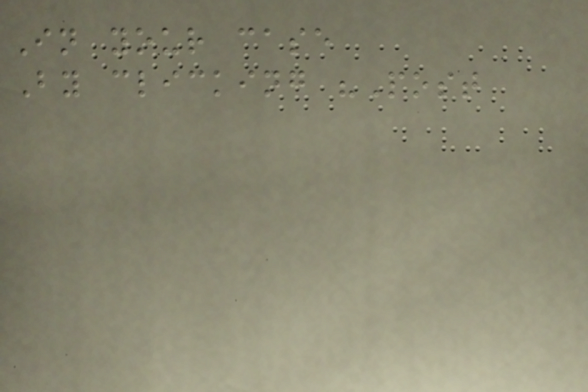In your case
By clicking "Post
